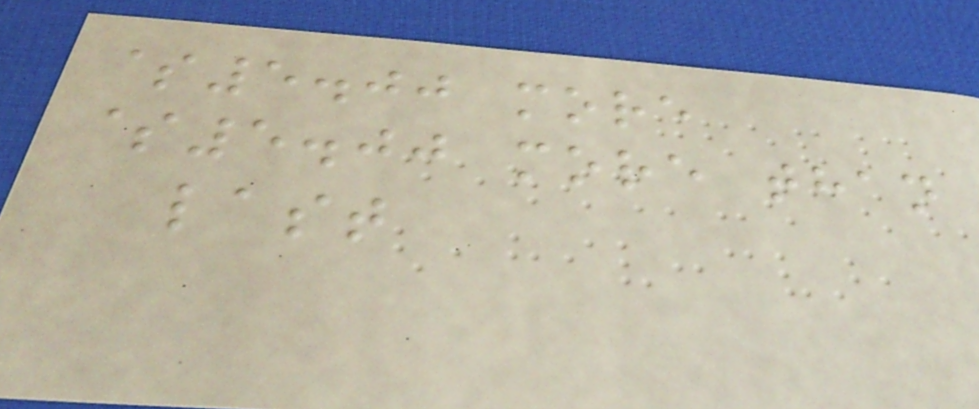$5.00 more
$5.00 more than
last
